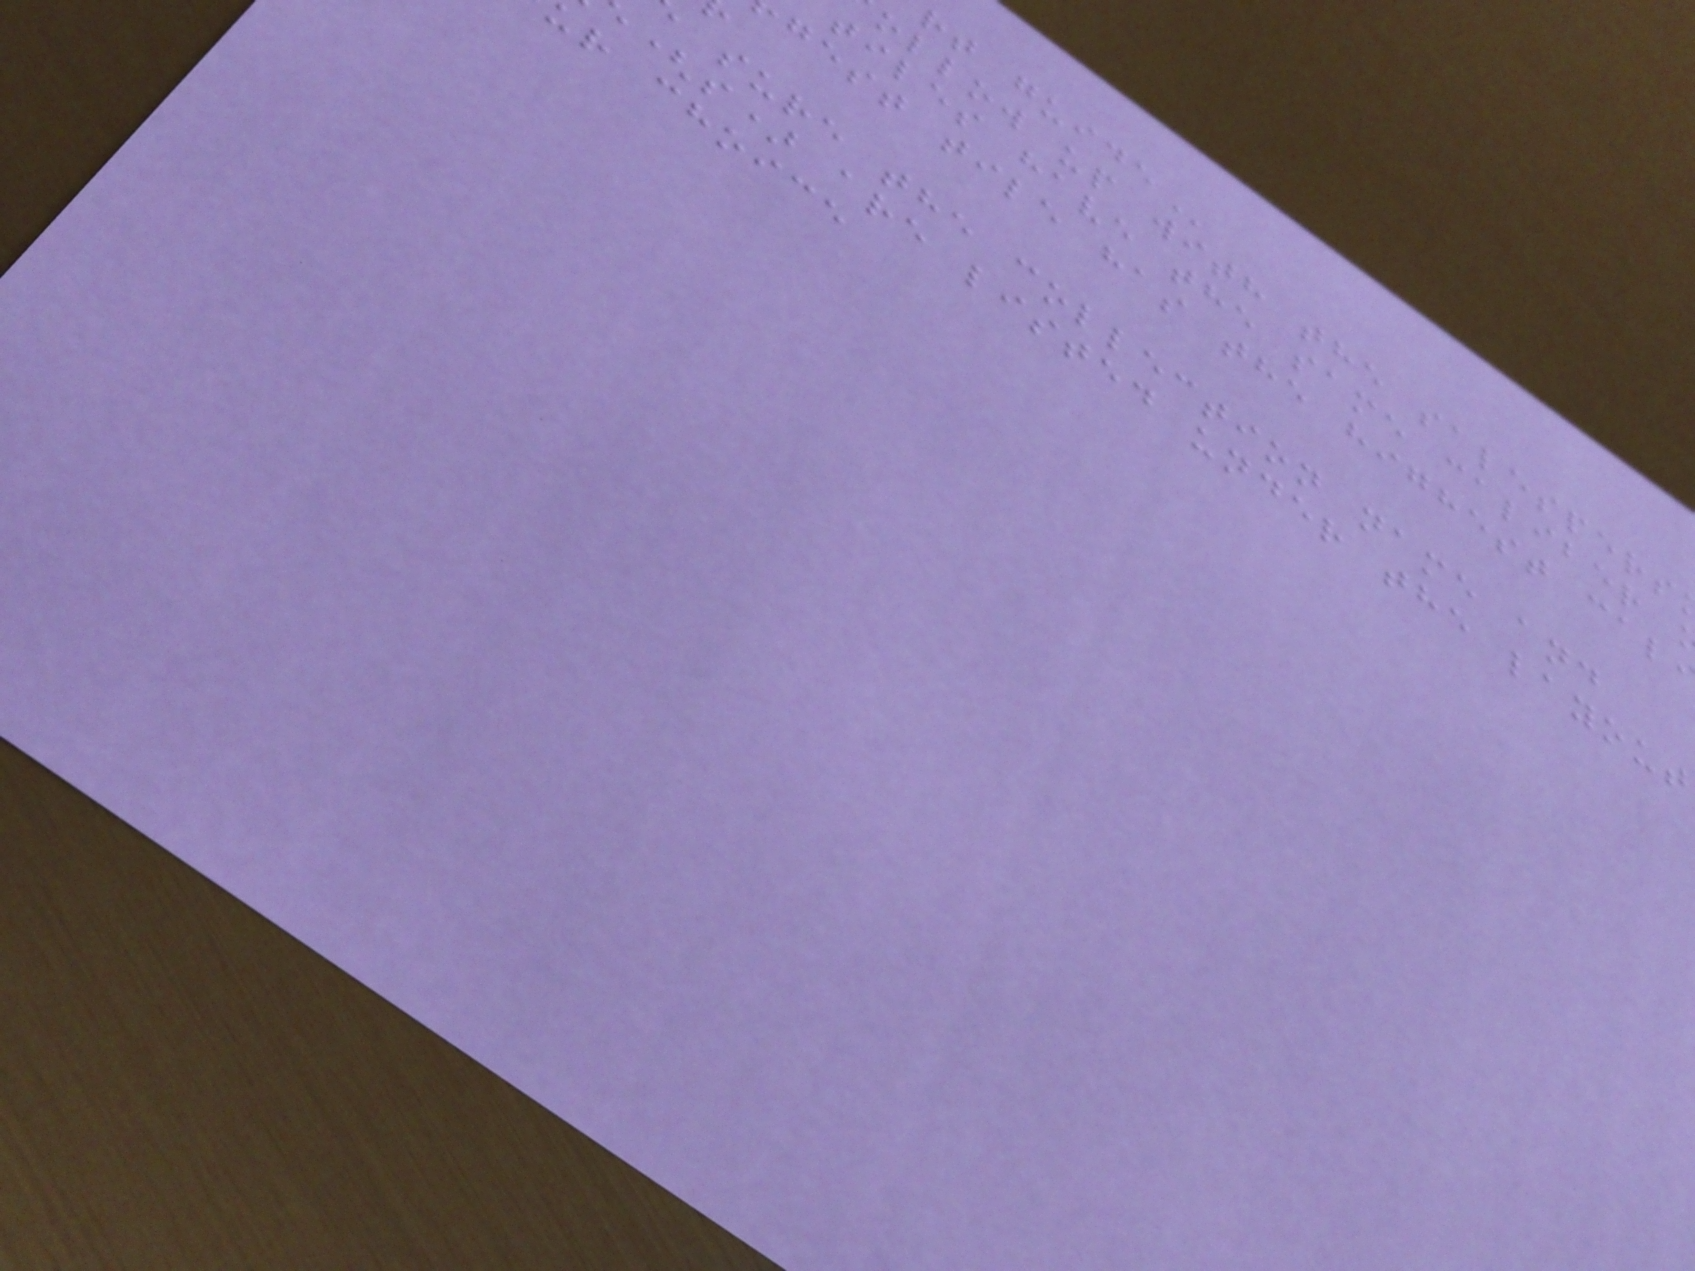ollow up with the salespers
tiles have the same caliber
gest tile has the highest cal
sure the collection name and
(s) are listed under the layout
ur choice
